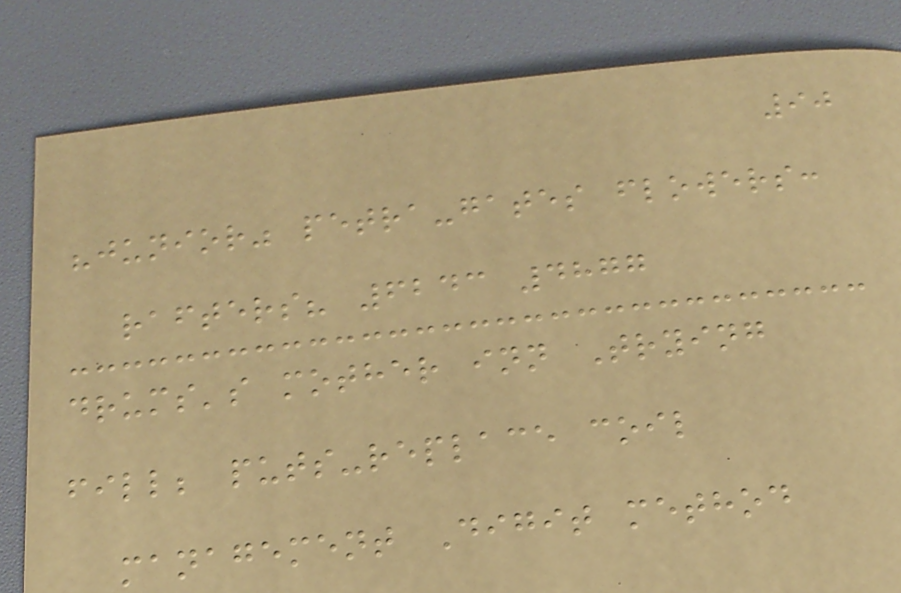90
"junior" petra-gates flowers:
rafters? 6243 4877
drums's mother inn Trying
fill; puts-replace coil
management Digit method
